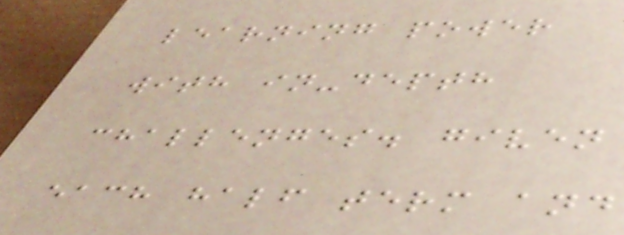learning power
with in-depth
challenges. given
each half term and
